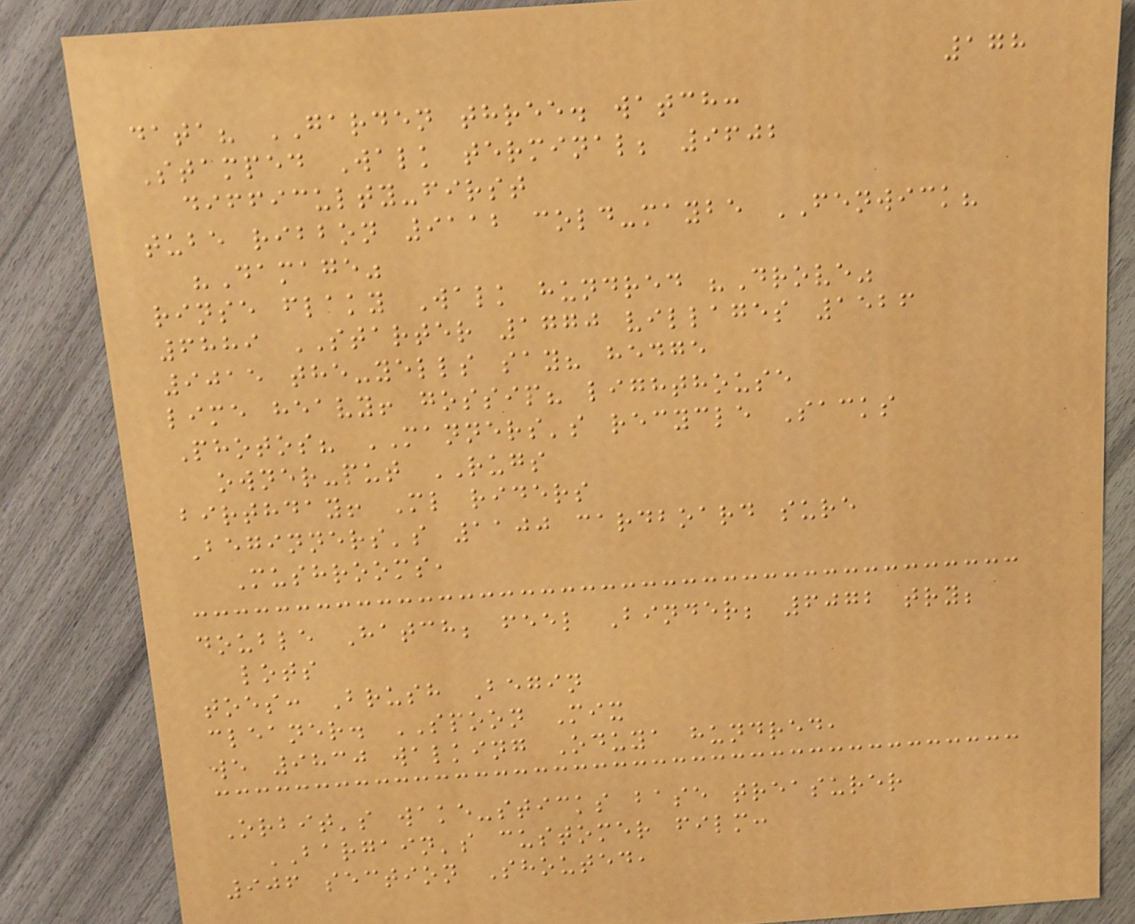178
data? GARDEN three. watch:
Stamped Walk terminal; 9602
difficulty-first
tube ribbon 9112 cold-maybe FENWICK?
"Damage"
rinse flaky Walk hundred "Drove"
6889 STARTER 1770 villages 1526
9015 the-yells say? hedge
lime heavy! gossip? lighthouse
Photos? MANNERS's recycle Sacks
owner-put RUGS
birthday! Ml riders
Beginners's 1100 cardboard sure
Mushrooms,
double Hatch; feel Binder; 6072 try;
lots
toes: Brush Begin
cleaner. SPOON Mix
we 9830 walking Oduya hundred,
Orbit's wake-sticks base treasurer
BARGAIN's customer film:
906 section Shouted,
